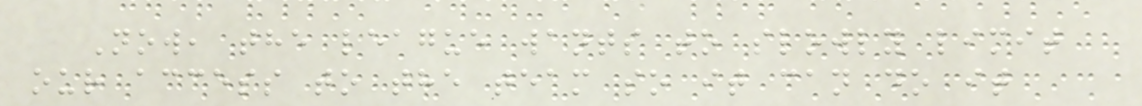Now, the league wants to slowly limit
our access to the team so it can do it
